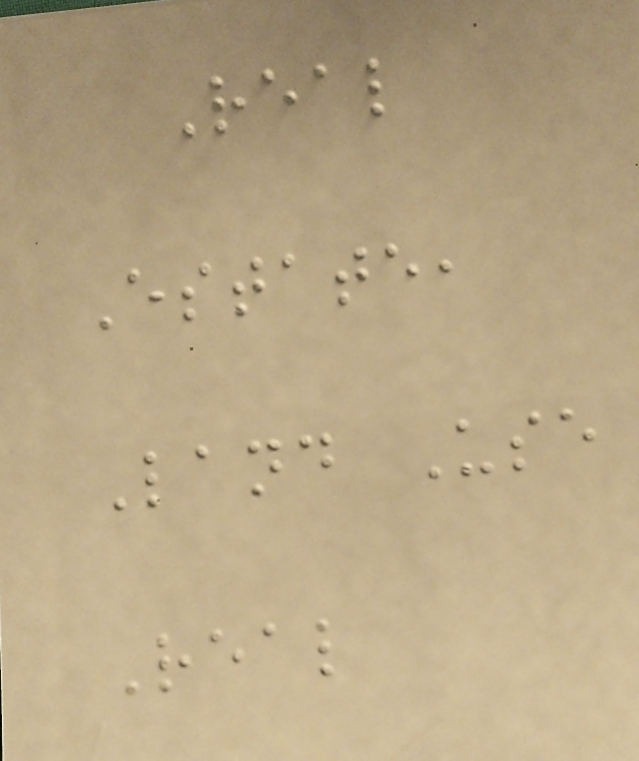Real
Estate,
Land Use
Real
